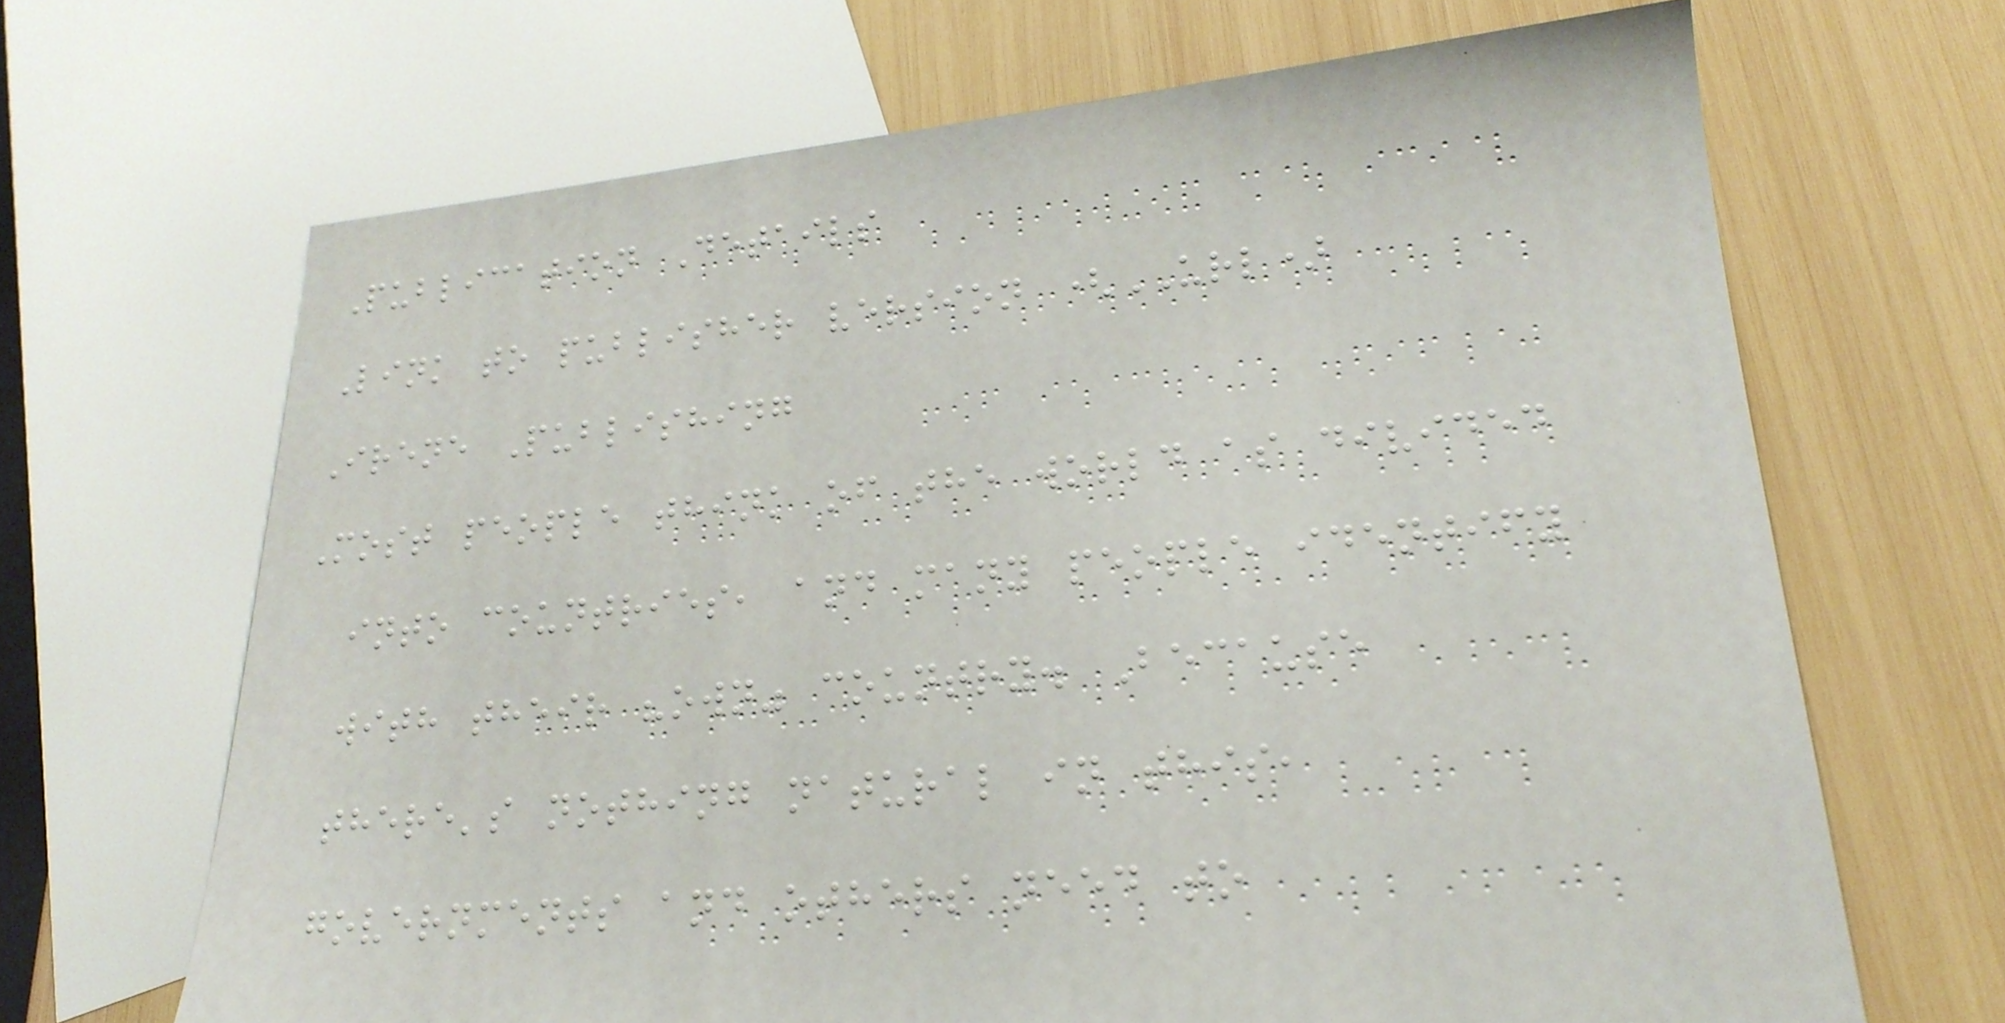Publication Details
Link to publisher version (URL)
Irene Publishing
Most people think of the world as divided
into countries, and many people identify
with their "own" country. Because
there's nothing natural in this,
governments and others need to
